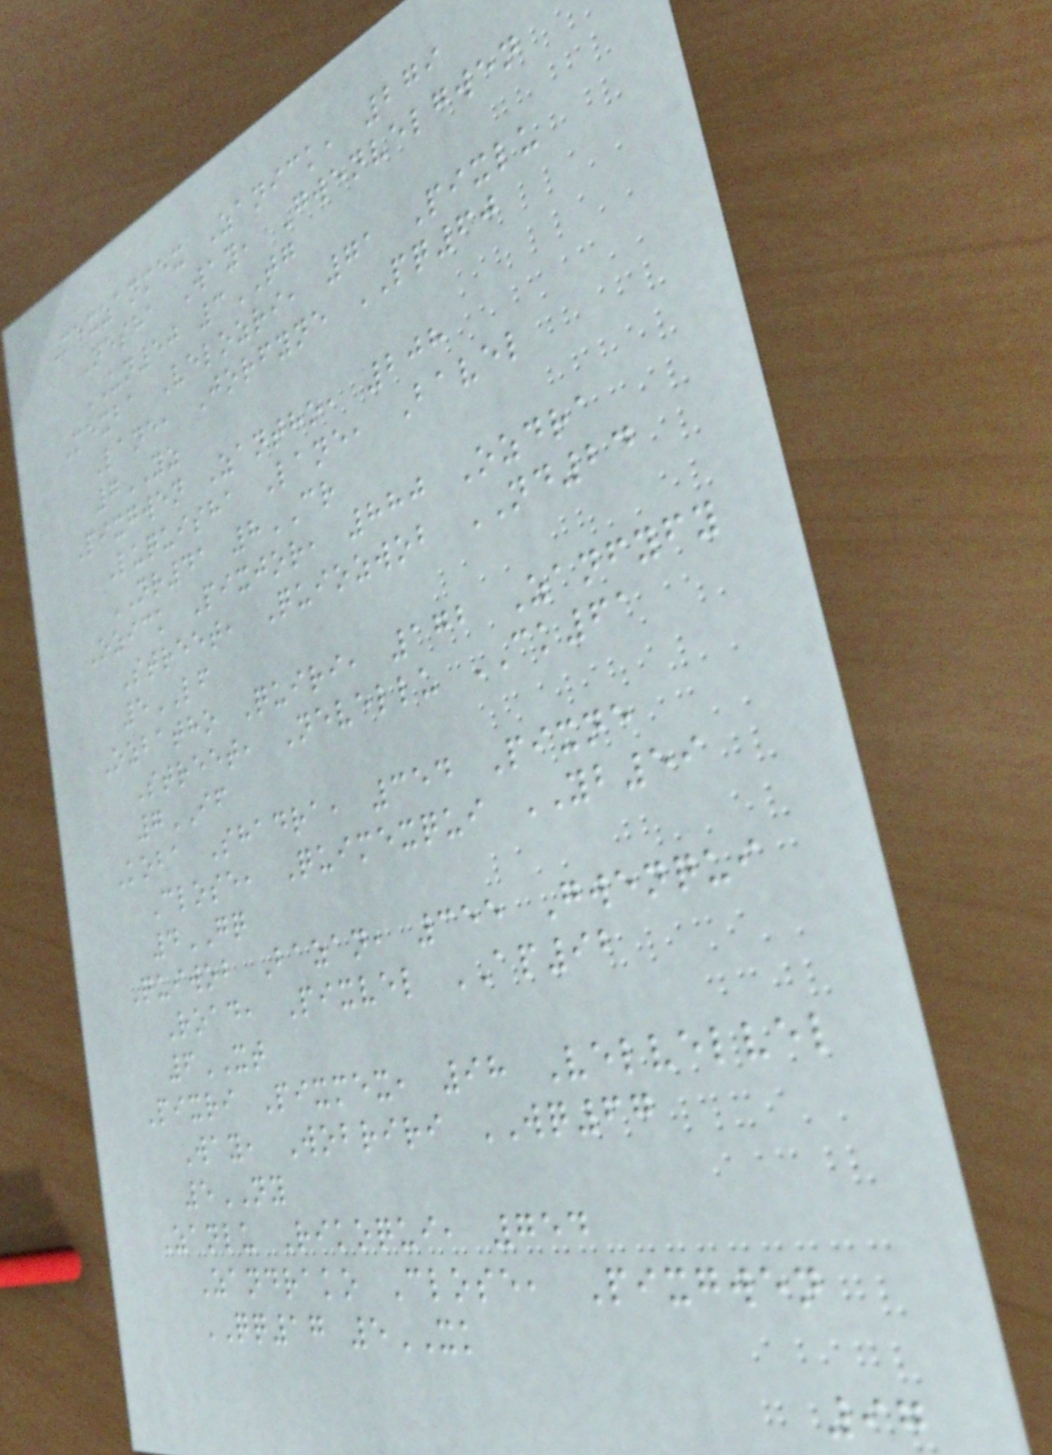Mexzanmex Zanick, 279
Nesha Way, Gwenvelgwen
UN50 3TG
Mexba Velozri, 71 Pixlu
Lane, Jorfyne PQ60
7YZ
Pixgwen Zantho, 208
Luquisha Lane, Bavel
NR41 8CR
Ozick Pixjor, 880 Ozdra
Street, Quiozwob ND24
5LF
Ozbatho Quiri, 172 Zanfyfy
Street, Nevellu CK61
7IF
Koba Shadra, 354 Pixne
Close, Quimexqui YB59
4GQ
Quiwob Bazan, 355 Gwenqui
Road, Pixvel AP92
6XT
Pixri Pixmex, 98 Velvelvel
Way, Wobriri WQ67
5NY
Zanlu Rikoqui, 754
Zandrako Close, Pixgwen
QQ17 5XK
97
